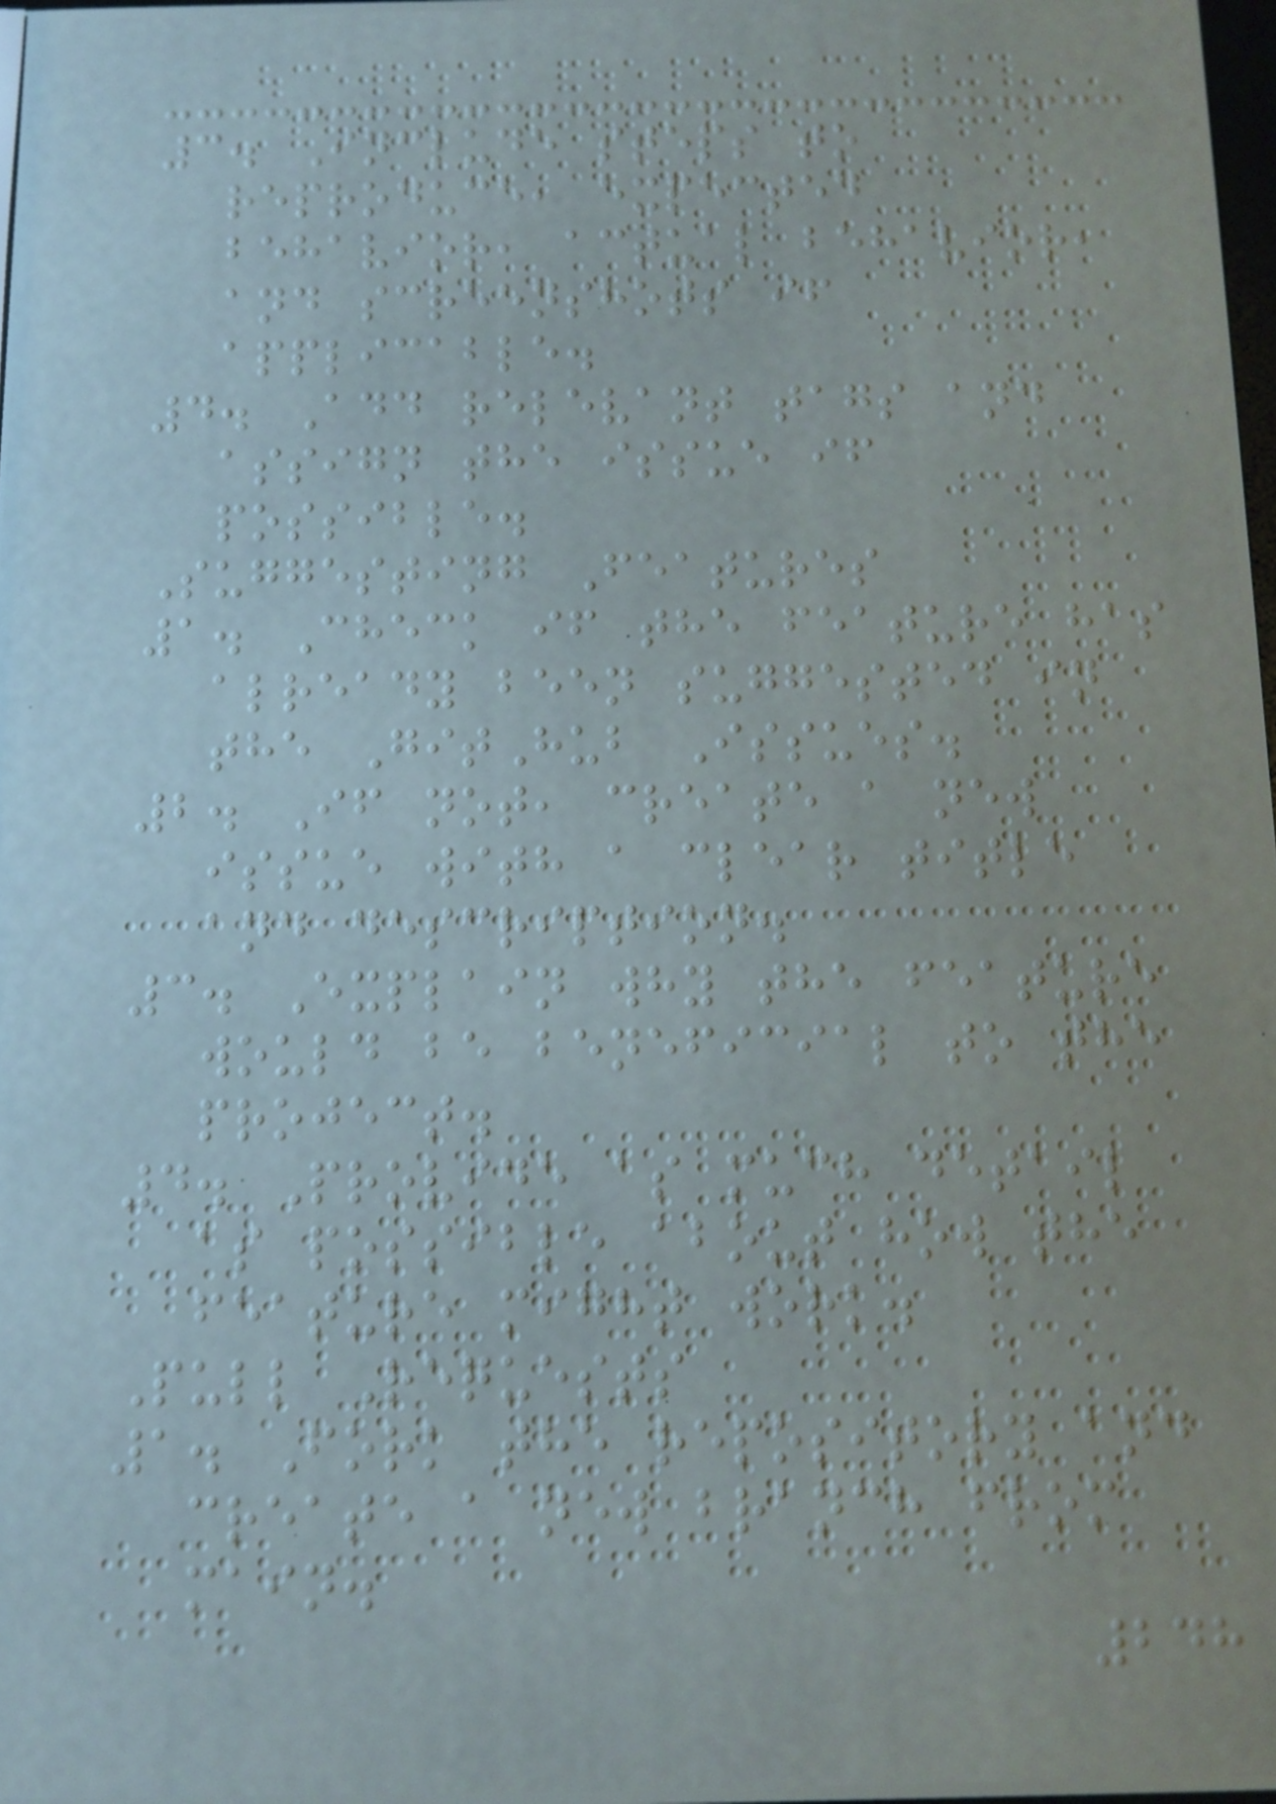3. Include steps to
reproduce, expected
behavior, actual behavior,
and screenshots if
applicable.
4. Add relevant tags and
assign the issue if
possible.
Suggesting Features
1. Check if the feature has
already been suggested in
the GitHub Issues.
2. If not, create a new
issue with a clear title
and description.
3. Explain why the feature
would be beneficial to the
project.
4. Provide as much detail
as possible about how the
feature might work.
Pull Requests
1. Fork the repository and
create a new branch from
main.
248
